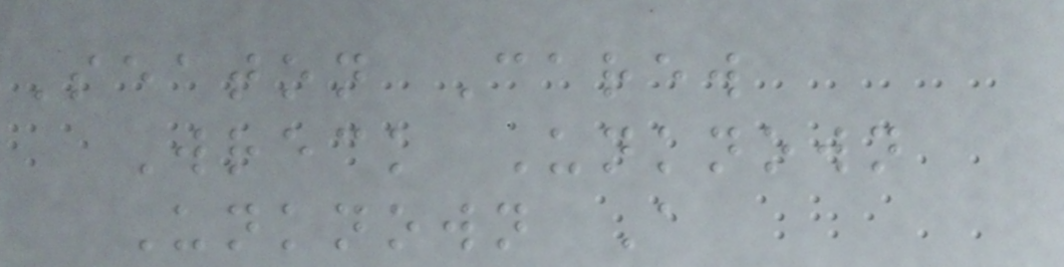Seaton Carew
Wreck Unknown
Unknown A
